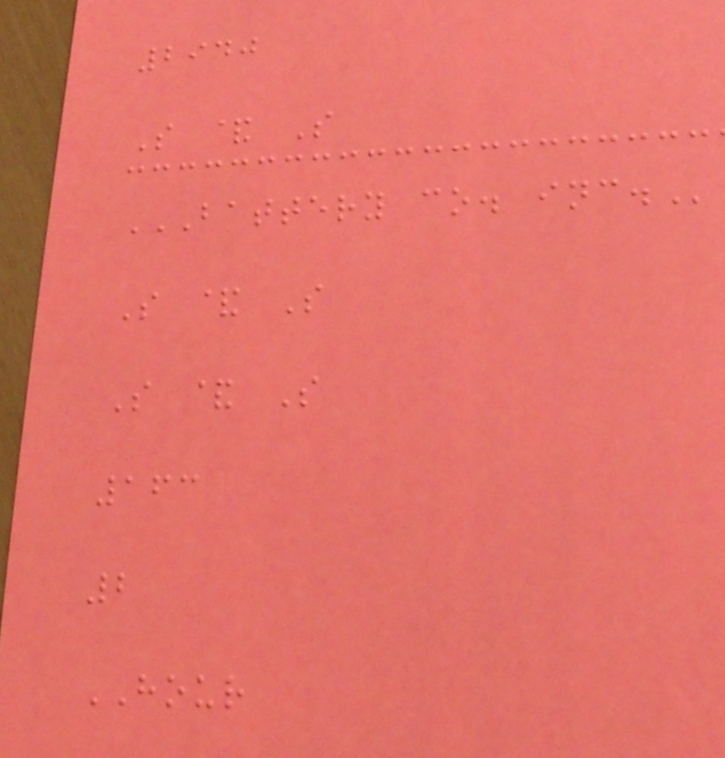2940
S & S
BATTERY CO. INC.
S & S
S & S
163
2
HOUR
